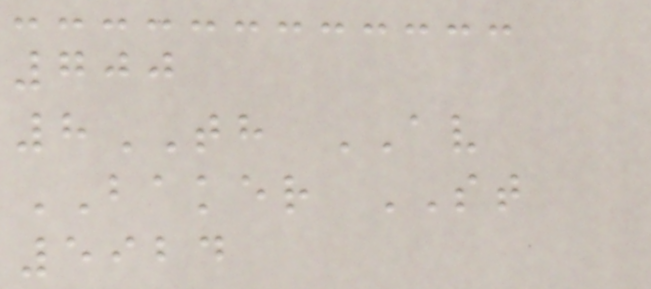700
8TH AV
BAKER ST
5924
